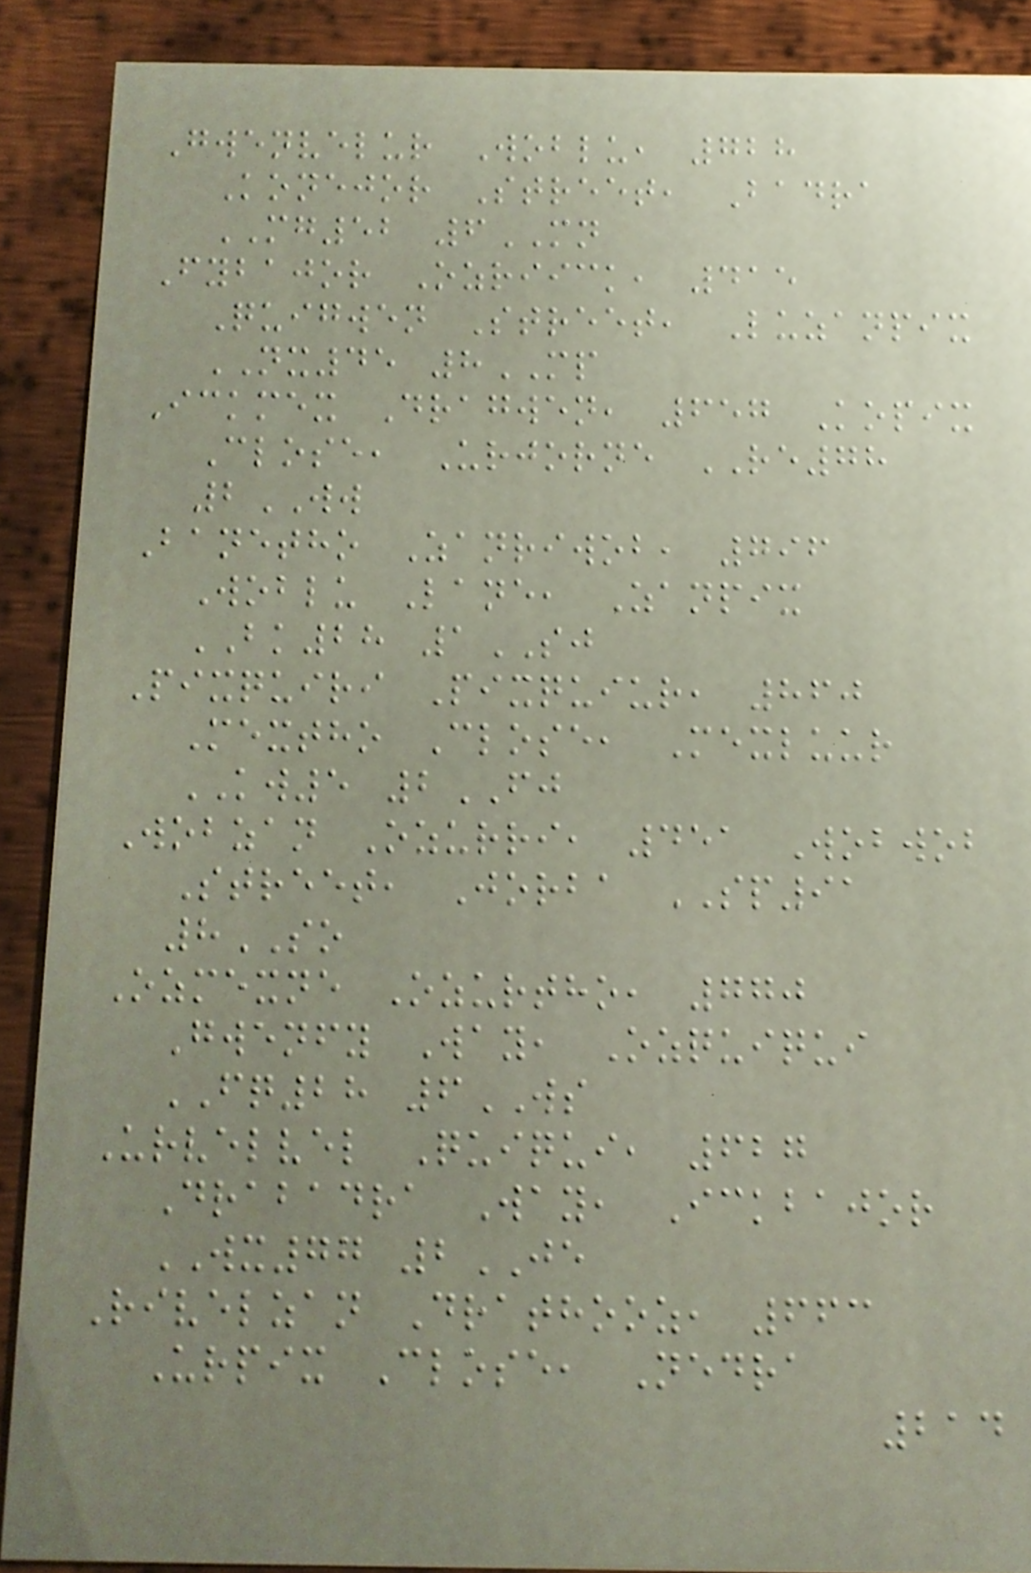Gwenvelur Woblu, 728
Konejor Street, Badra
MG52 6MN
Fybajor Ozriick, 415
Quigwen Street, Luzanpix
NX45 8MP
Ickmex Dragwen, 657 Kopix
Close, Urjorne RE78
2WW
Banetho Zanriwob, 796
Woblu Lane, Zanpix
BK28 1SJ
Pixquiri Pixquiur, 860
Mextho Close, Mexluur
KW5 2FJ
Wobzan Ozurri, 451 Wobwob
Street, Jorba SP91
8SO
Ozmexne Ozurtho, 770
Gwenfy Way, Ozquiqui
FQ28 6WS
Urvelvel Quiqui, 627
Drabadra Way, Ickbajor
WX77 2JE
Rivelzan Drathooz, 663
Urpix Close, Nedra
214
